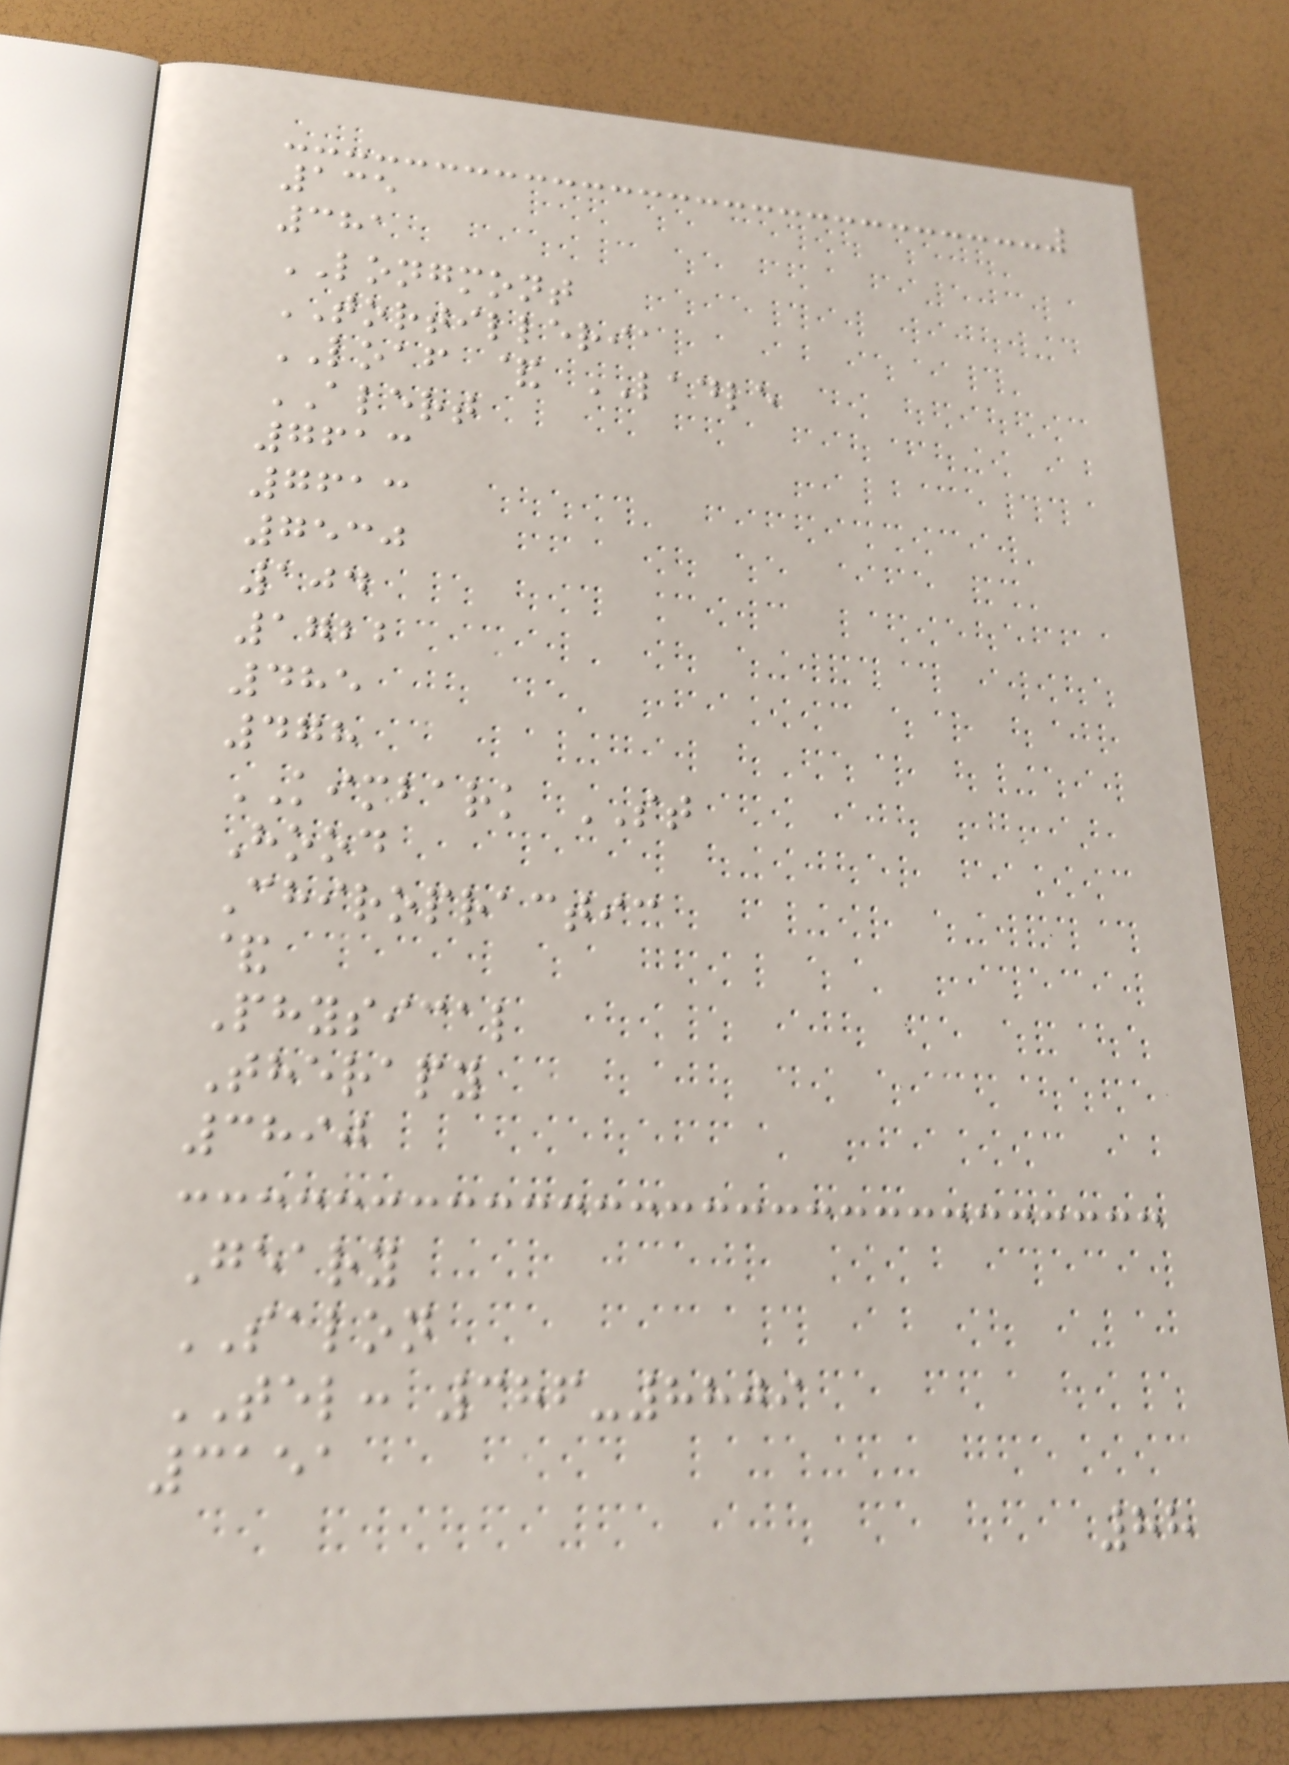135
381
LONGMONT
TORTILLERIA
LOAF & LADLE
ALERT
7613
7613
7530
104
1722
485
478
KIMBARK ST
Hood
Chiropractic
&
Physical
Therapy
3890
Geary
SALON
TEL: 386-8809
3151
88
